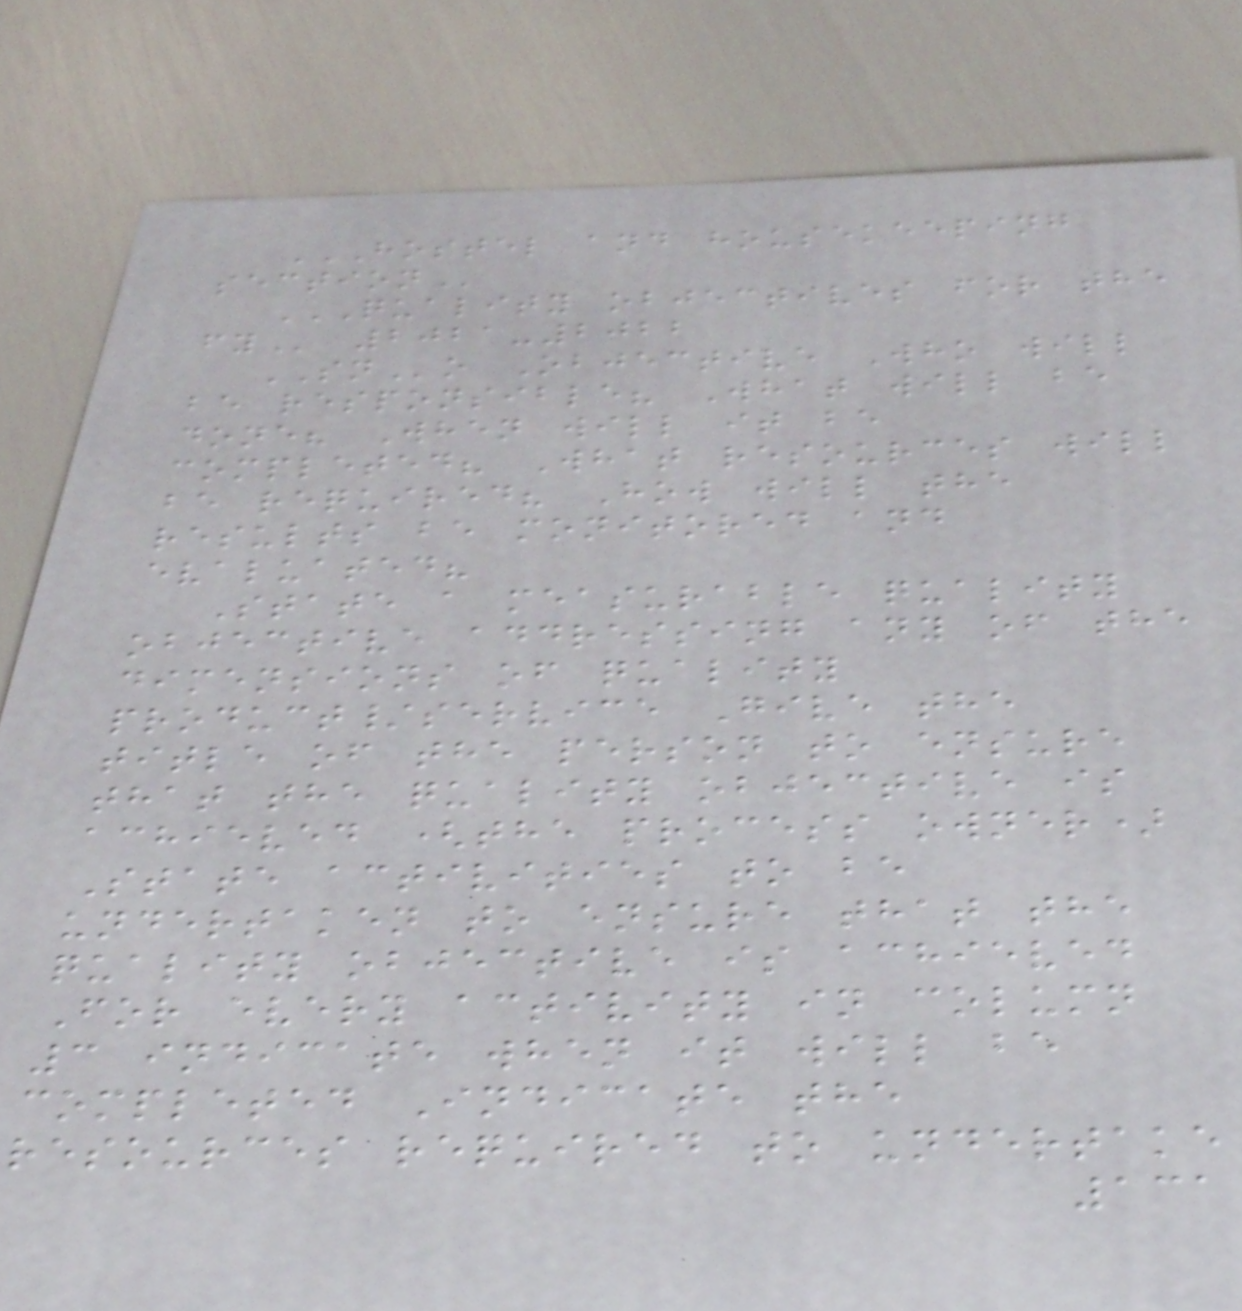HOSTEL AND HOUSEKEEPING
SECTION
QUALITY OBJECTIVES FOR THE
FY 2021-2022
SNo Objective Who will
be responsible? What will be
done? When will it be
completed? What resources will
be required? How will the
results be monitored and
evaluated?
State a measurable quality
objective addressing any of the
dimensions of quality
product/service Give the
title of the person to ensure
that the quality objective is
achieved (the process owner)
State activities to be
undertaken to ensure that the
quality objective is achieved
For every activity in column
3 indicate when it will be
completed Indicate the
resources required to undertake
131
